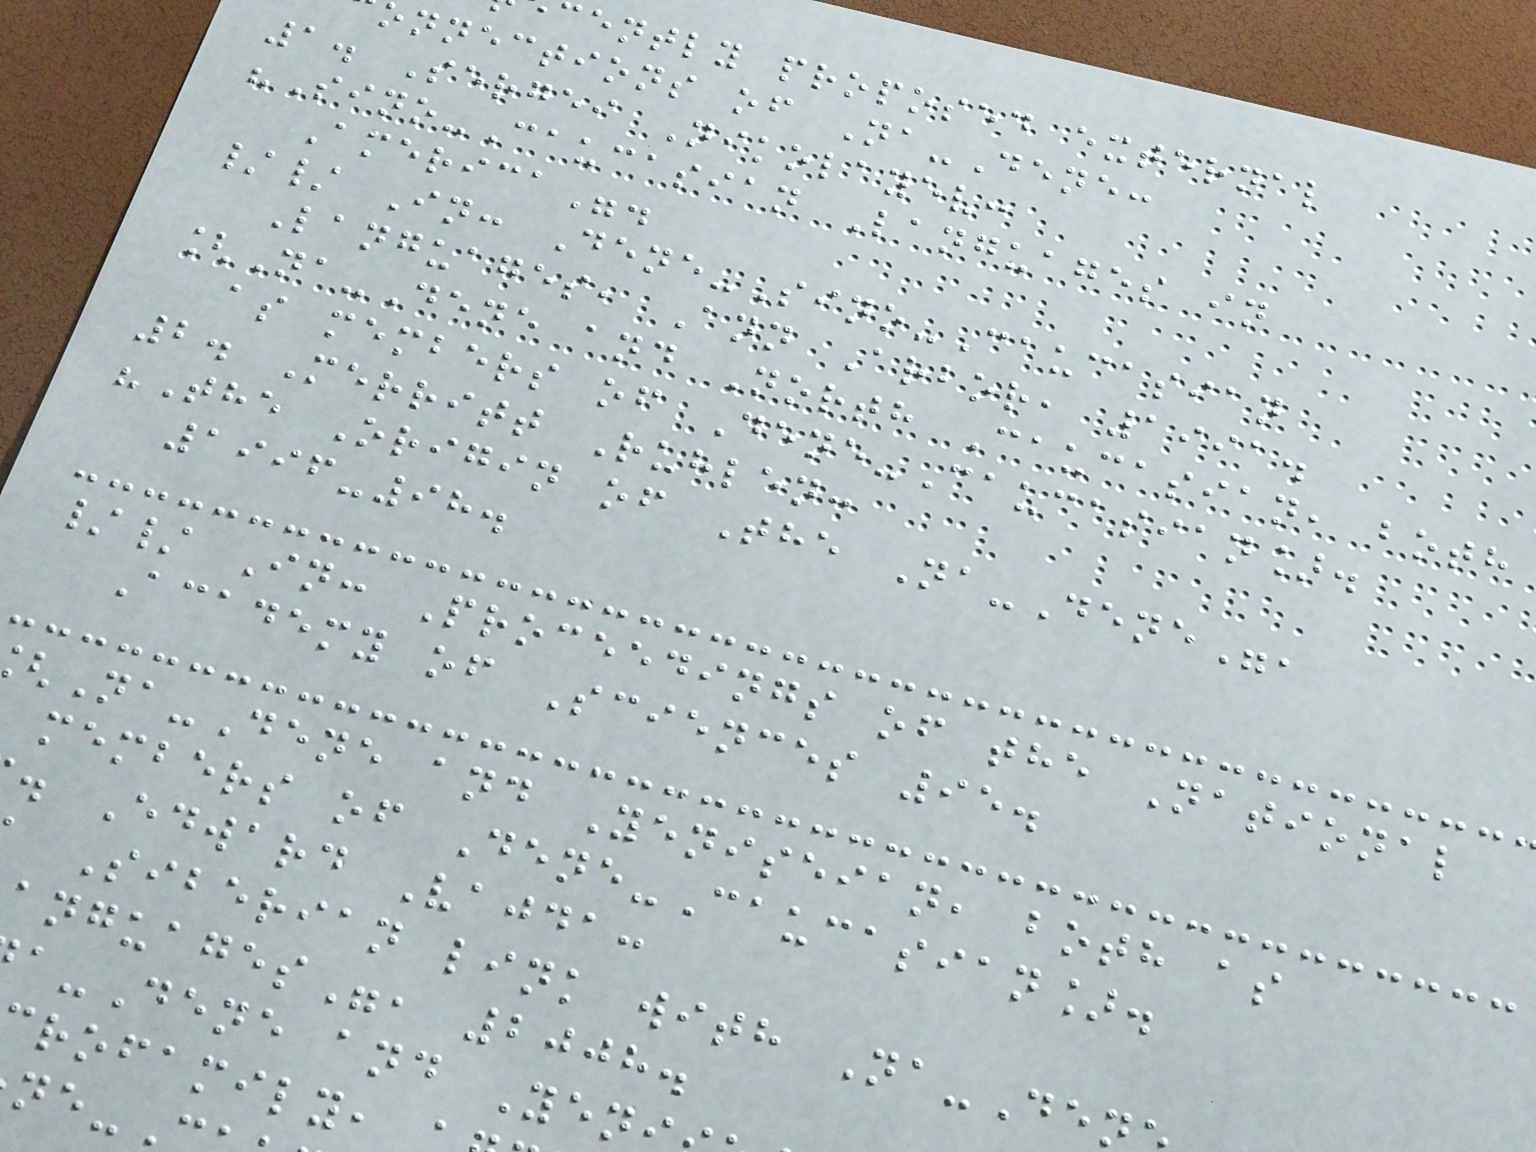ently proposed external
nnections of Na-Dene:
1. Sergei Nikolayev:
"Sino-Caucasian Languages in
America".
// In: Dene-Sino-Caucasian
Languages, Ann Arbor, 1991.
[Na-Dene and North Caucasian, both
as members of Dene-Caucasian].
2. Merritt Ruhlen:
"The Origin of The Na-Dene",
1996-98.
// In: Proceedings of the National
Academy of Sciences 95.
Na-Dene and Yeniseian, both as
members of Dene-Caucasian].
. Edward Vajda:
Siberian link with Na-Den
anguages", 2008.
a-Dene and Yen
rofamily,
